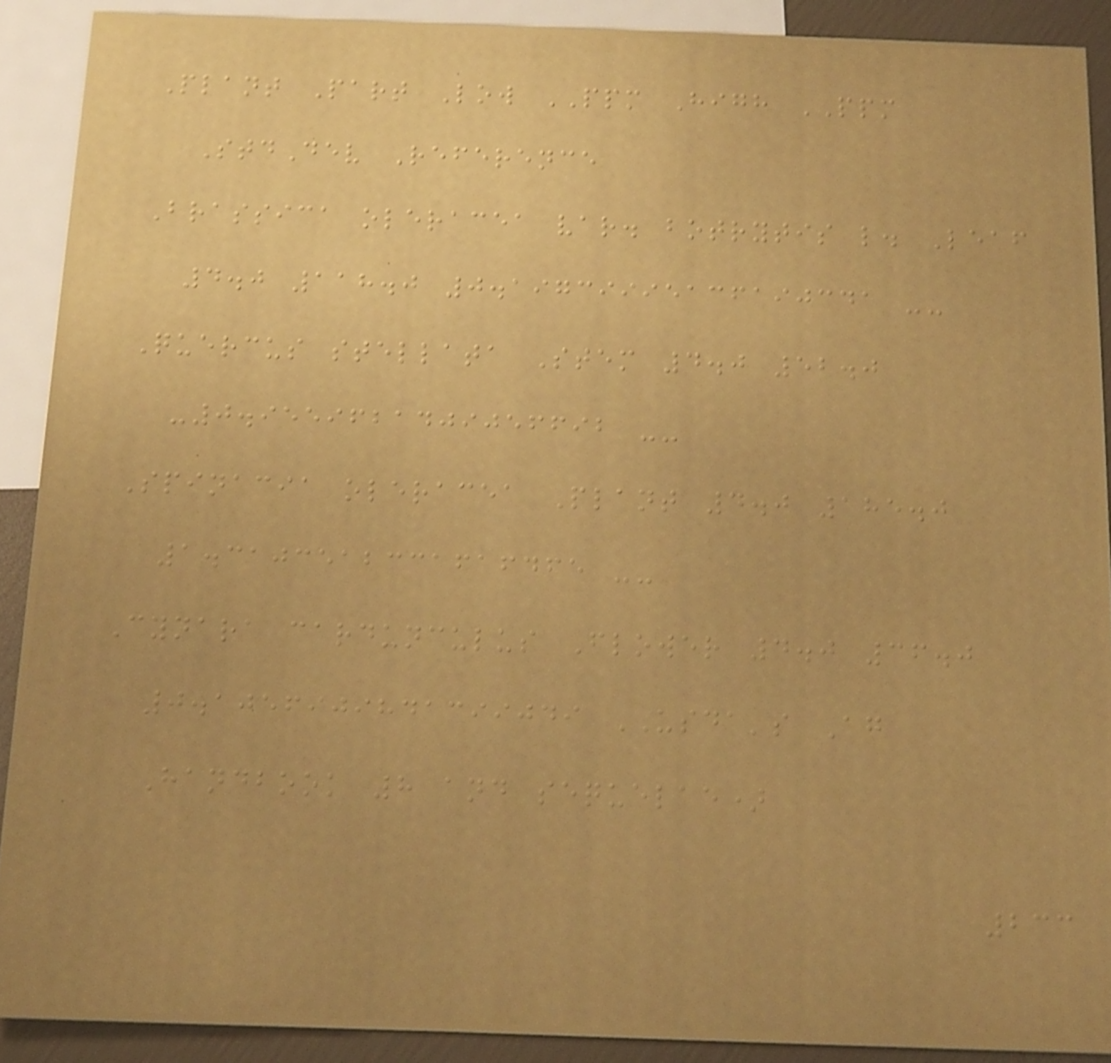Plant Part Low PPM High PPM
StdDev Reference
Brassica oleracea var. botrytis l. Leaf
4.0 118.0 0.19739995136190341 --
Quercus stellata Stem 4.0 52.0
-0.9559621409056692 --
Spinacia oleracea Plant 4.0 185.0
1.3103512331616465 --
Cynara cardunculus Flower 4.0 36.0
0.1056909841399049 USDA's Ag
Handbook 8 and sequelae)
233
